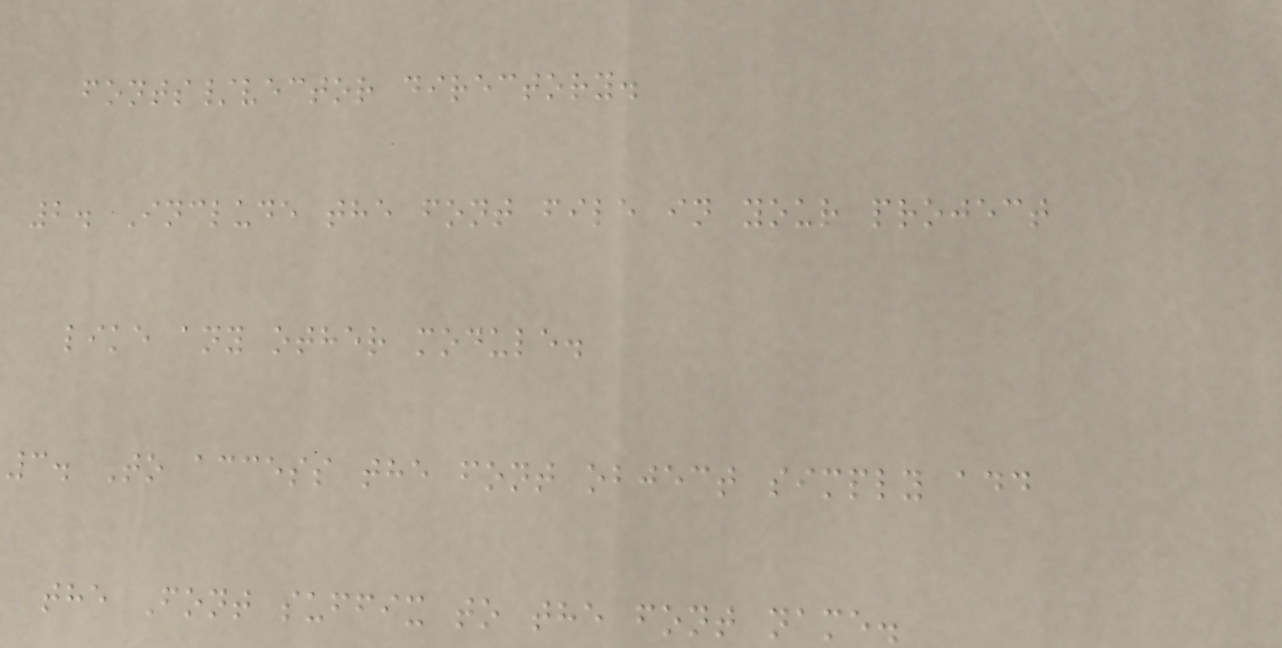fonts/vector directory.
2. Include the font file in your project
like any other module.
3. To access the font object simply add
the Font suffix to the font name.
